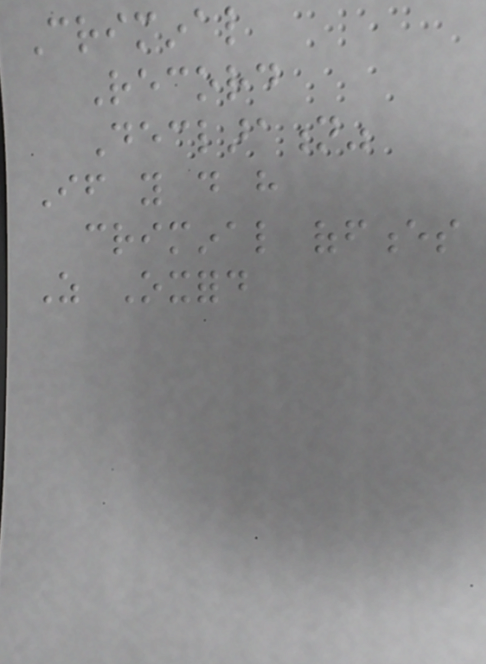Criminal
Record
Declaration"
If you do have
criminal offences
As Oxford
